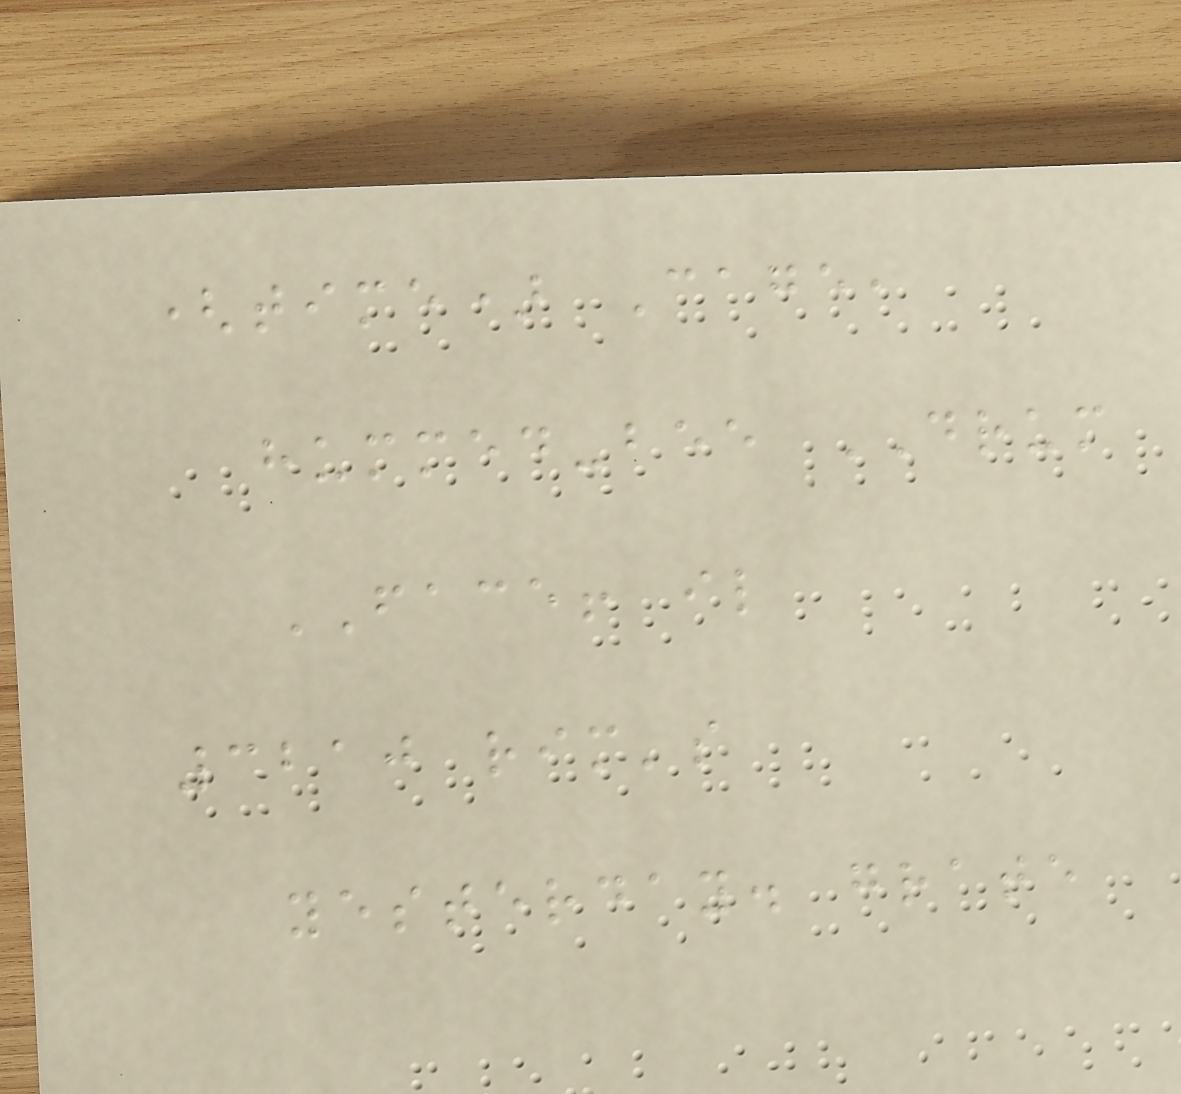(time) Cage,
hummed-bee DRUM
FACE! il
3210 rim's
yesterday. grate
